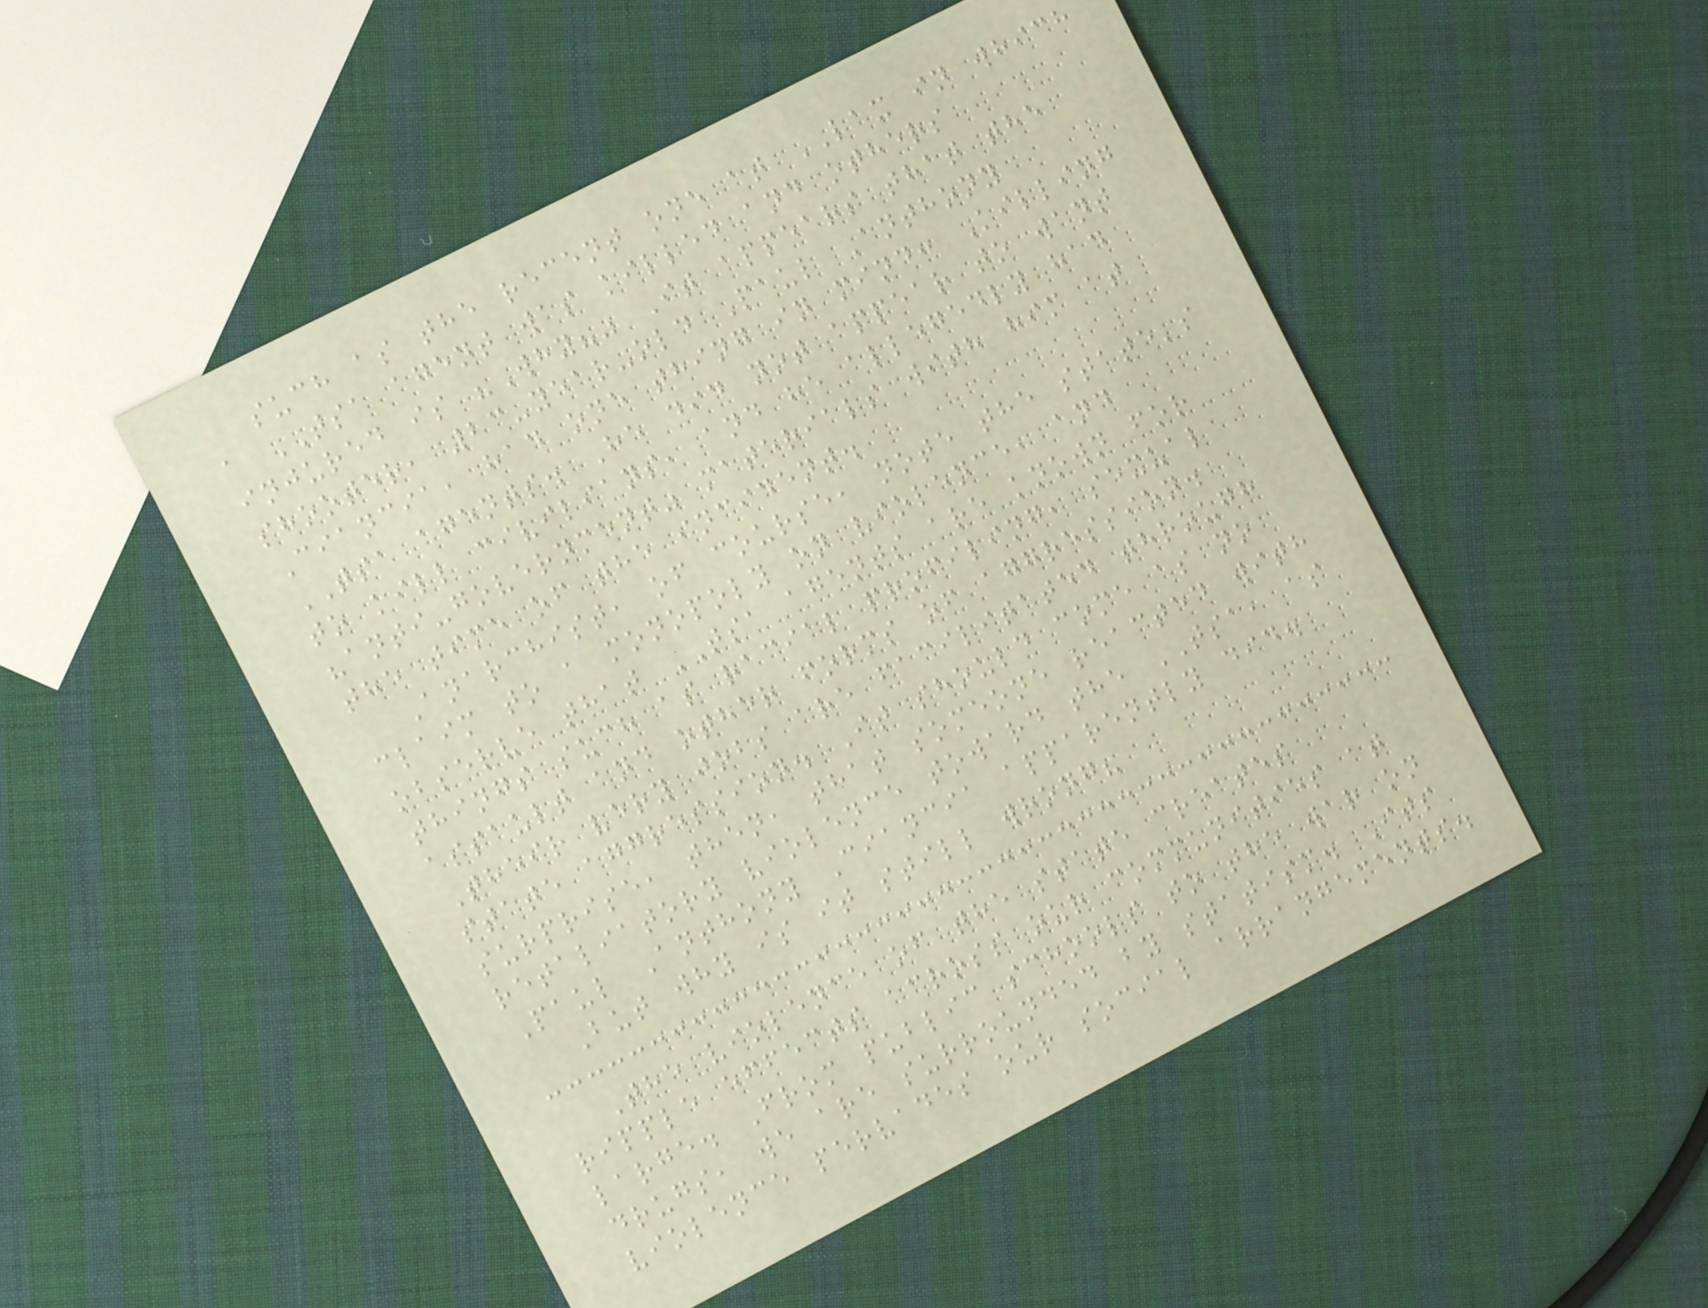such as the recent one at LAX in which
a TSA agent was killed and others
injured is "Why?" It appears that the
shooter, 23-year-old Paul Anthony
Ciancia, had one thing in mind: Killing
TSA agents. He did not appear to want
to kill civilians, and he allegedly had
"anti-government" materials with him at
the time of the incident.
Anarchist, of course, note the state's
claim to a monopoly on violence, and
observe that TSA agents are known for
things such as racial profiling, sexual
assault and other forms of aggression.
Their very jobs are facilitated through
state aggression. It should come as no
surprise, then, that someone reacted with
retaliatory violence toward the TSA, as
Paul Anthony Ciancia apparently did.
But why is it still wrong?
The violence of the state creates
ripple effects across our communities at
large. From public schools to the war on
drugs, we are surrounded by statism. Its
violence pervades our social arrangements.
